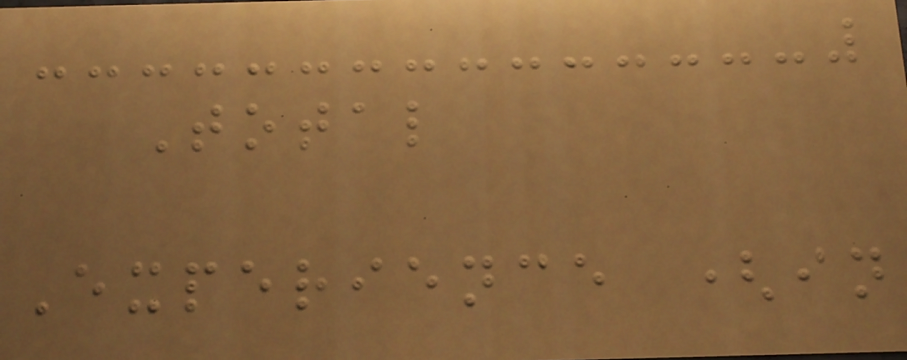Total
Experience (in
